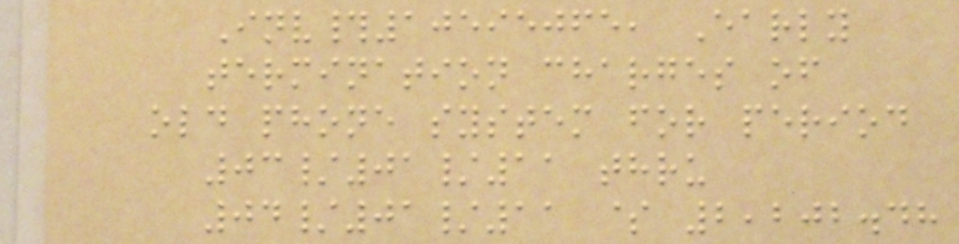Inv#10595065, Early
termination charges of
old phone system for period
03/01/11 thru
04/01/11 $ 2,202.48
